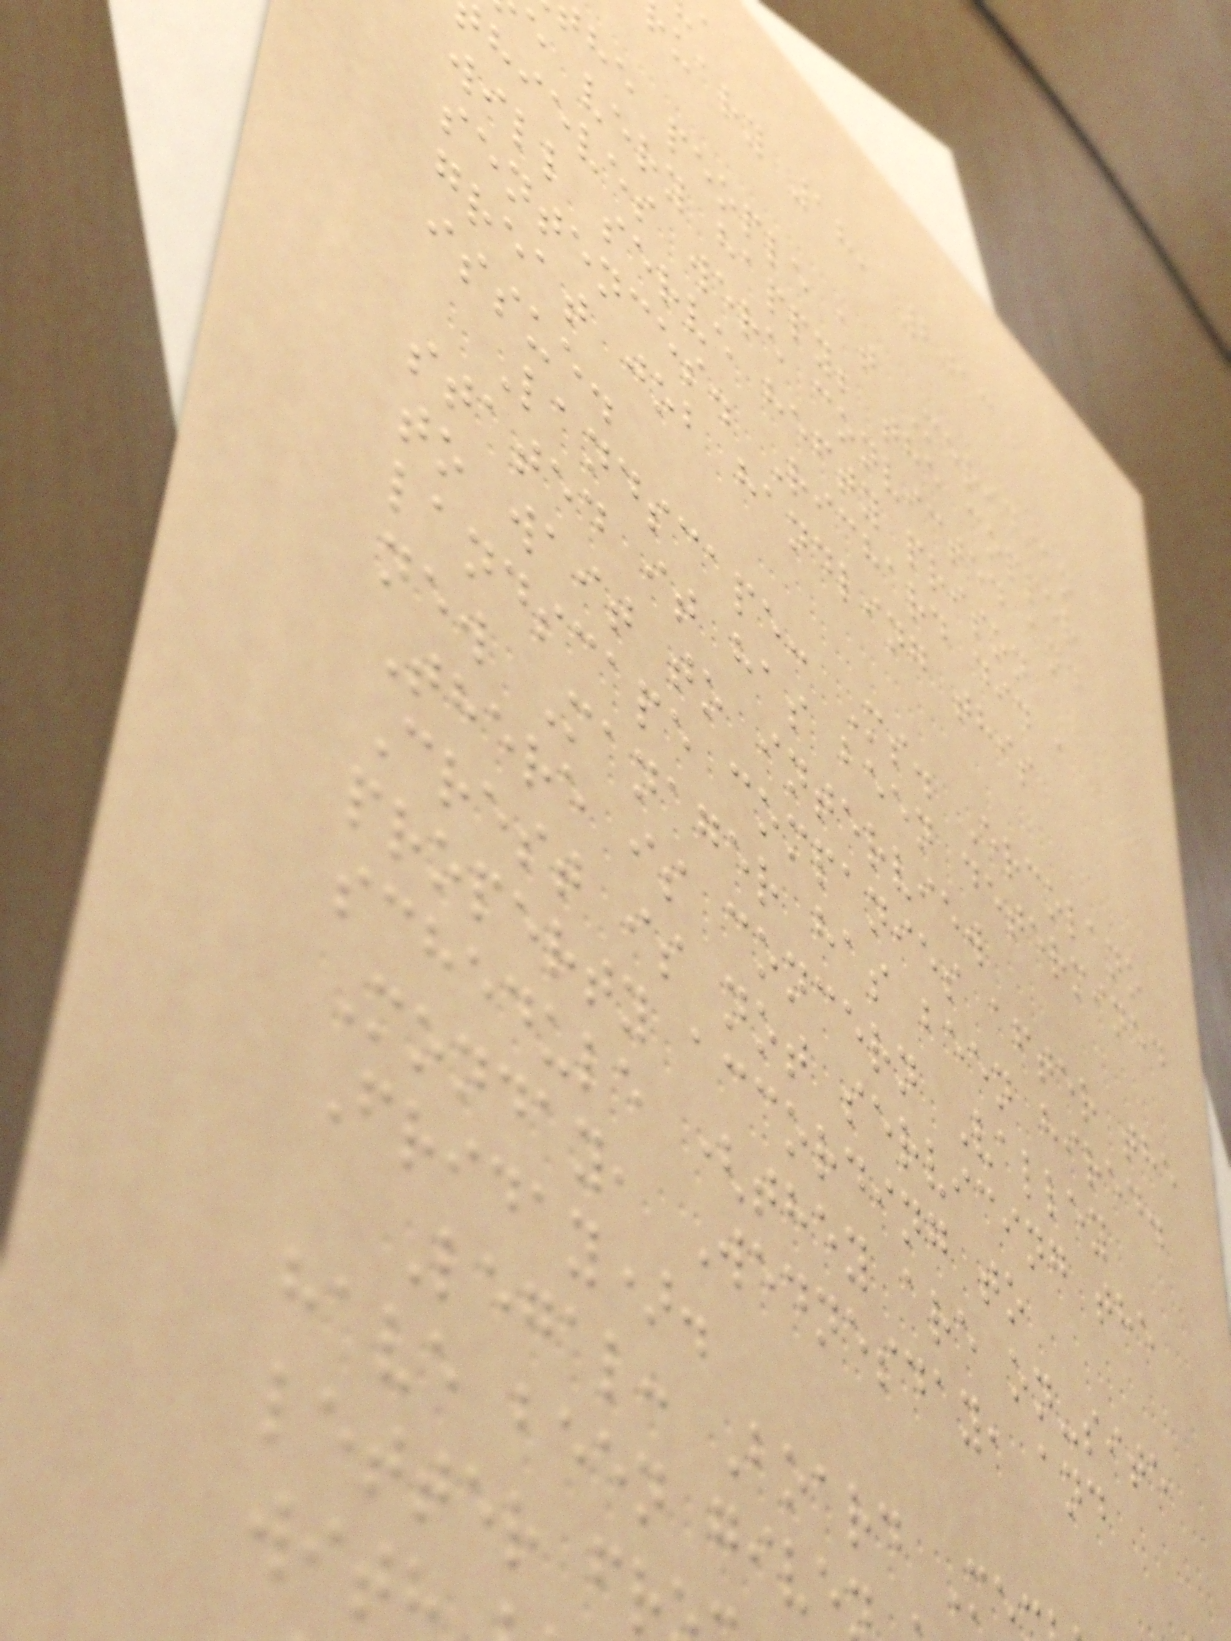uary 18, 2013
he people at Meridian
e very happy; the copper
hieves were convicted and
will serve hefty prison
sentences. Richard did a
great job handling this
issue.
Landscape: Ms. Ercolano
stated it has been determined
to wait to interview
landscape companies after the
new Manager has been hired.
There is concern Valley
Crest is not servicing the
property according to
schedule (they are on-site
Monday, Wednesday, and
Friday).
Legal: Board M
have been give
letter fr
